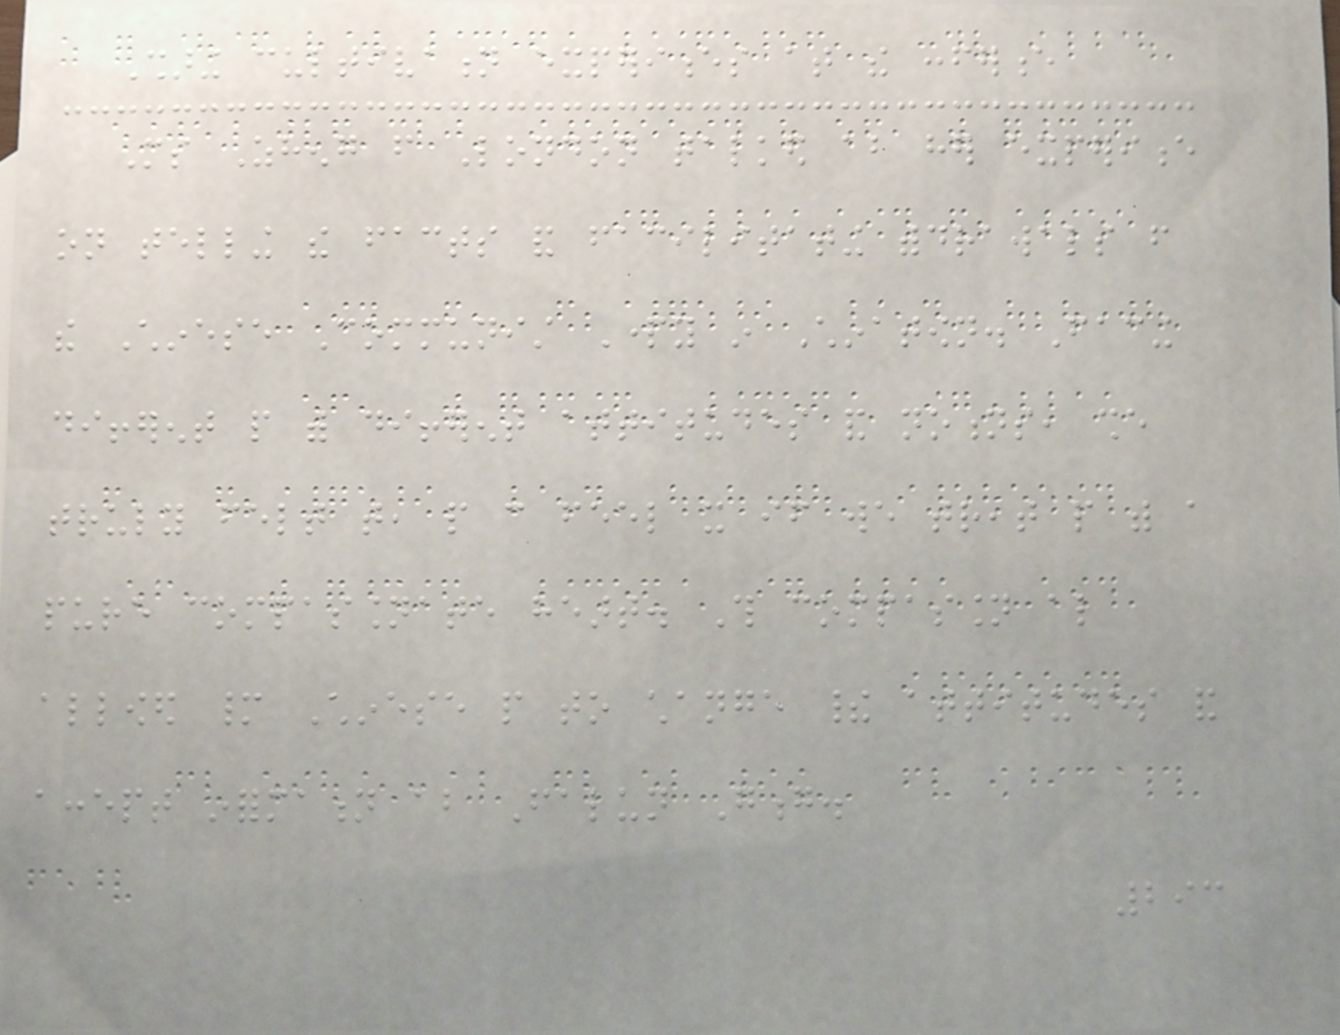Sharing cultivation experiences at the conference
Ms Zheng from London talked about her experience
on telling the facts and facilitating withdrawals from
the Chinese Communist Party in Chinatown. Facing
different people with different attitudes and notions, she
truly felt that, people can feel it if we treat people with a
pure compassionate heart. This compassion also
allowed many Chinese people to change their attitudes and
accept information about Falun Gong.
293
